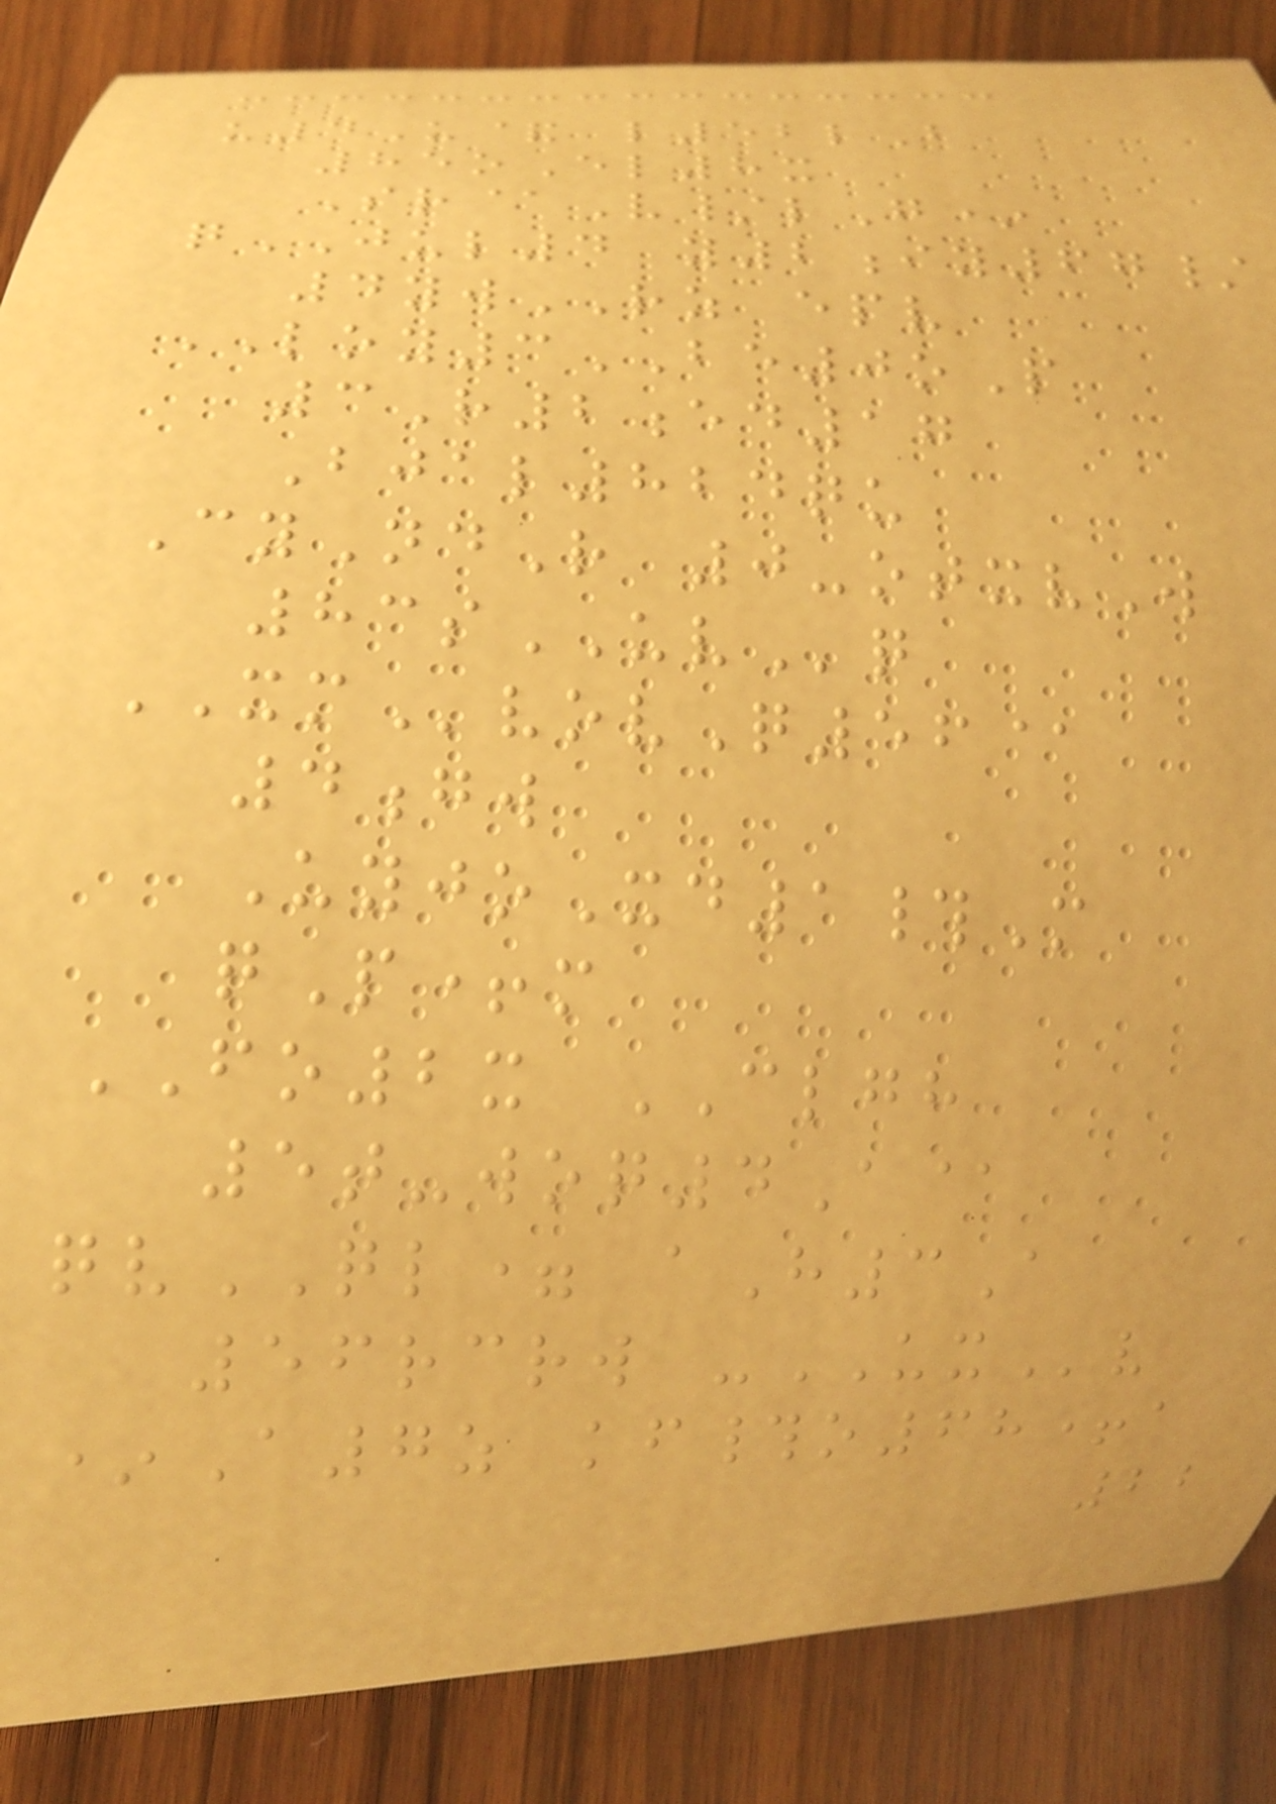u4U& l52lB
85oEl8x
Sr@V/lG*
qJUL4 y2iy67/
4ywRZ epv
LOY3BE0oP
3R2ed17
Bjal824qu
CyNdR 0-otxvW
83sUVq
XMvovQ56@
4gw
UyjoXd1#M
qP+m
FO2x CLGH
5t-woq4A@
qvQL= aH3A
56rcrw -UXv
*A7z kf#o68+a
22
